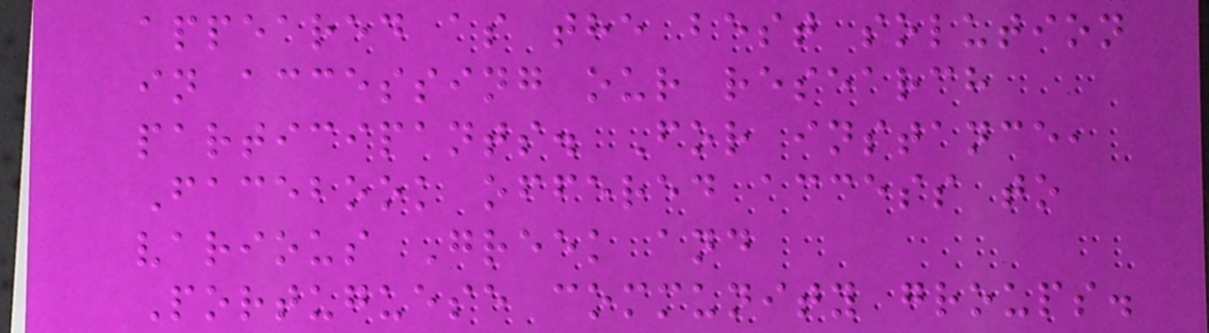appeared as the best solution
in accessing our research
participants. For instance,
Facebook offered access to
various Greek and
Portuguese community groups.
